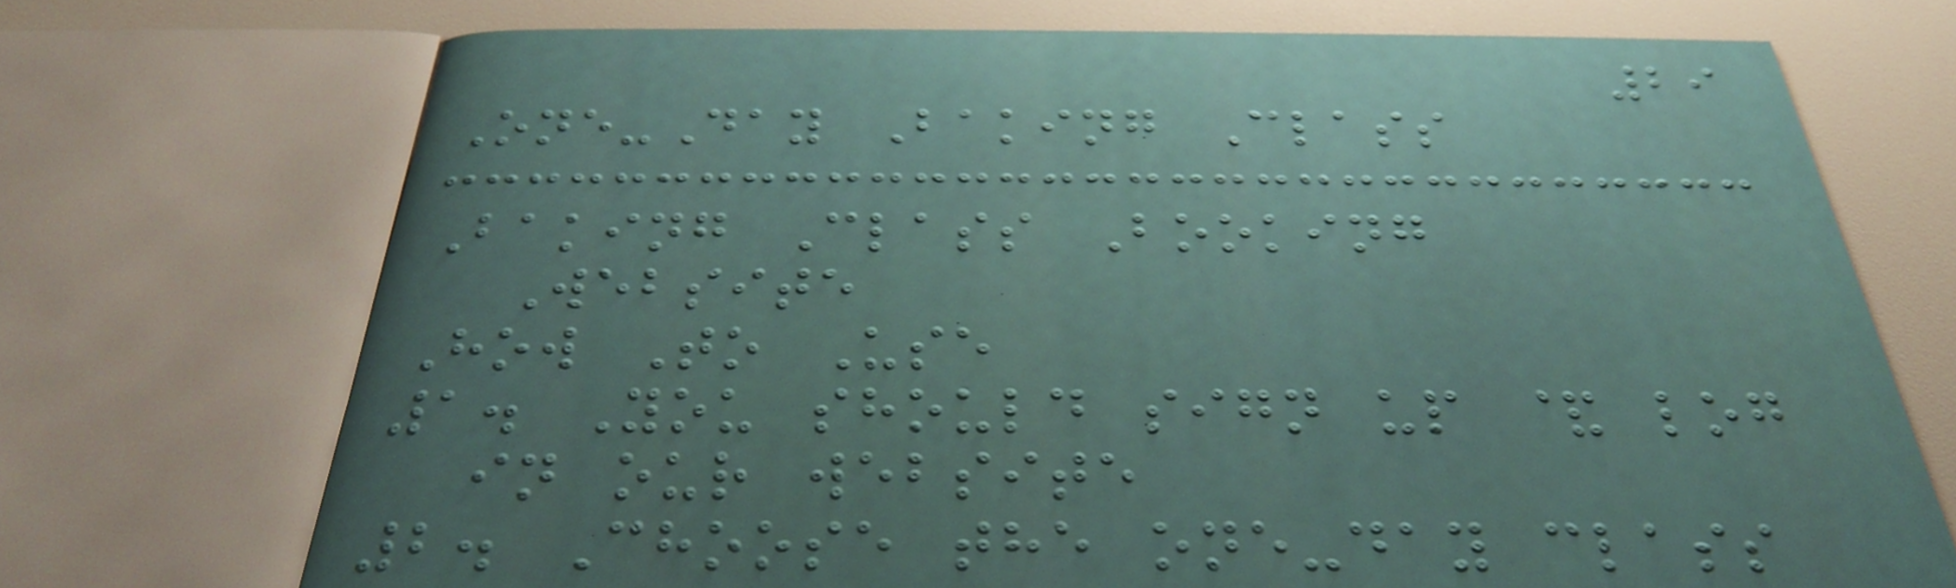29
One-Day Baking Class
Baking Class Booking
Website
How To Use
1. You should sign up & log
in our website
2. Choose the one-day class
